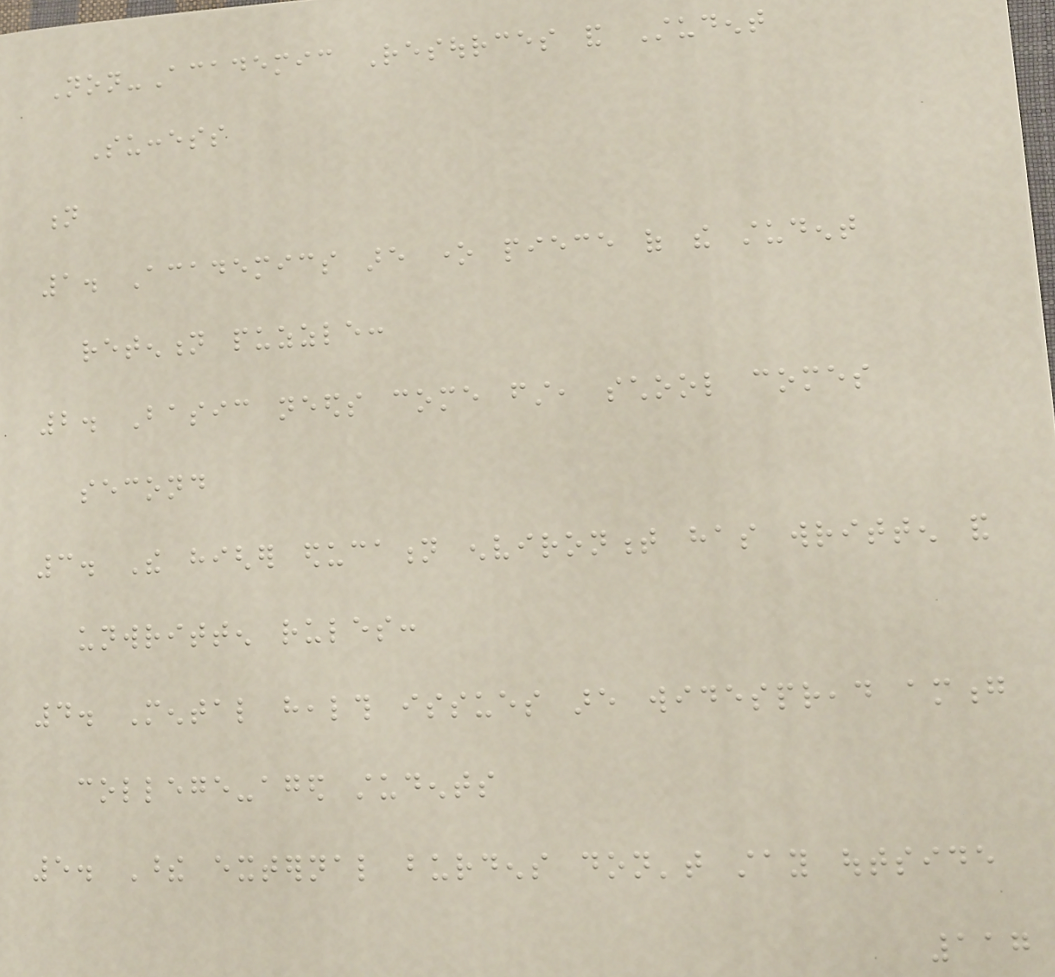Non-Academic Resources and Student
Success
n
1. Academics are one piece of the student
retention puzzle:
2. Basic needs come first, school comes
second
3. The higher education environment has written and
unwritten rules:
4. Mental health issues are widespread among
college-aged students
5. These external burdens don't stay outside
117
